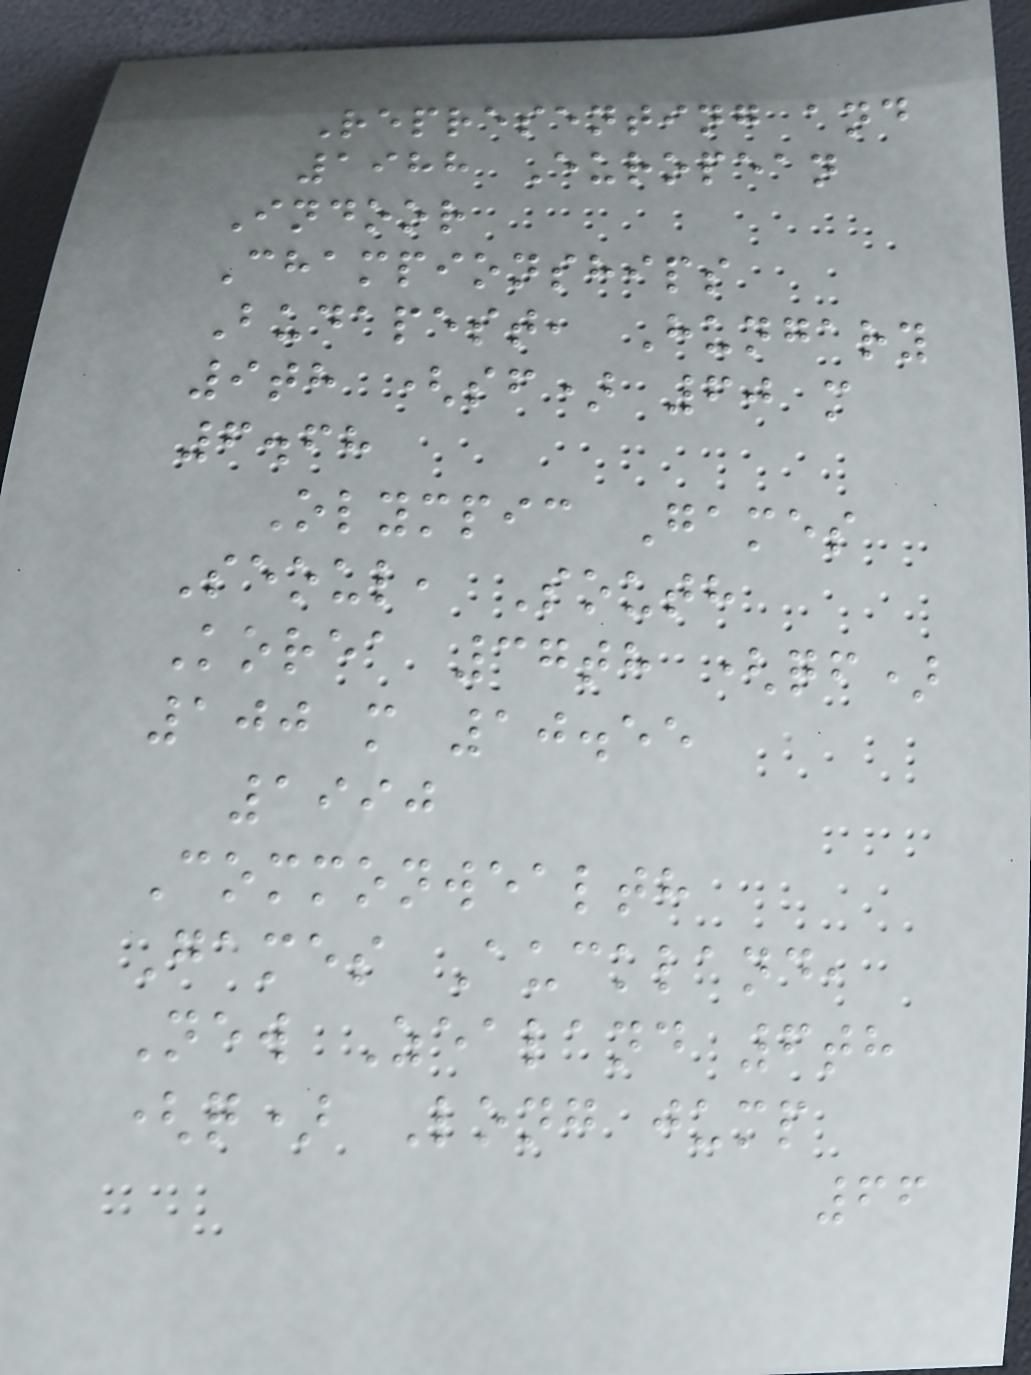Representing and
1988 European
Indoor
Championships
Budapest, Hungary
9th (sf) 60 m
6.68
Olympic Games
Seoul, South
Korea 37th (qf)
100 m 10.55
1990
Commonwealth
Games Auckland,
New Zealand 6th
(q) Long jump
66
